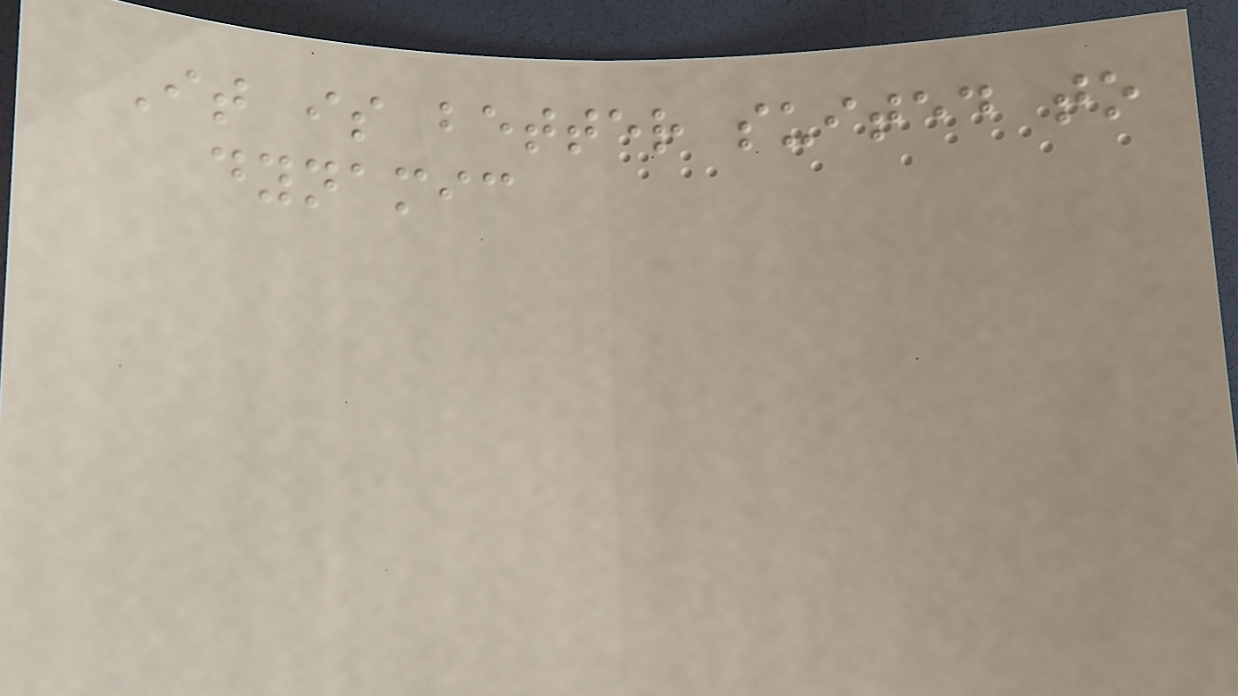It is better suited to
dynamic
